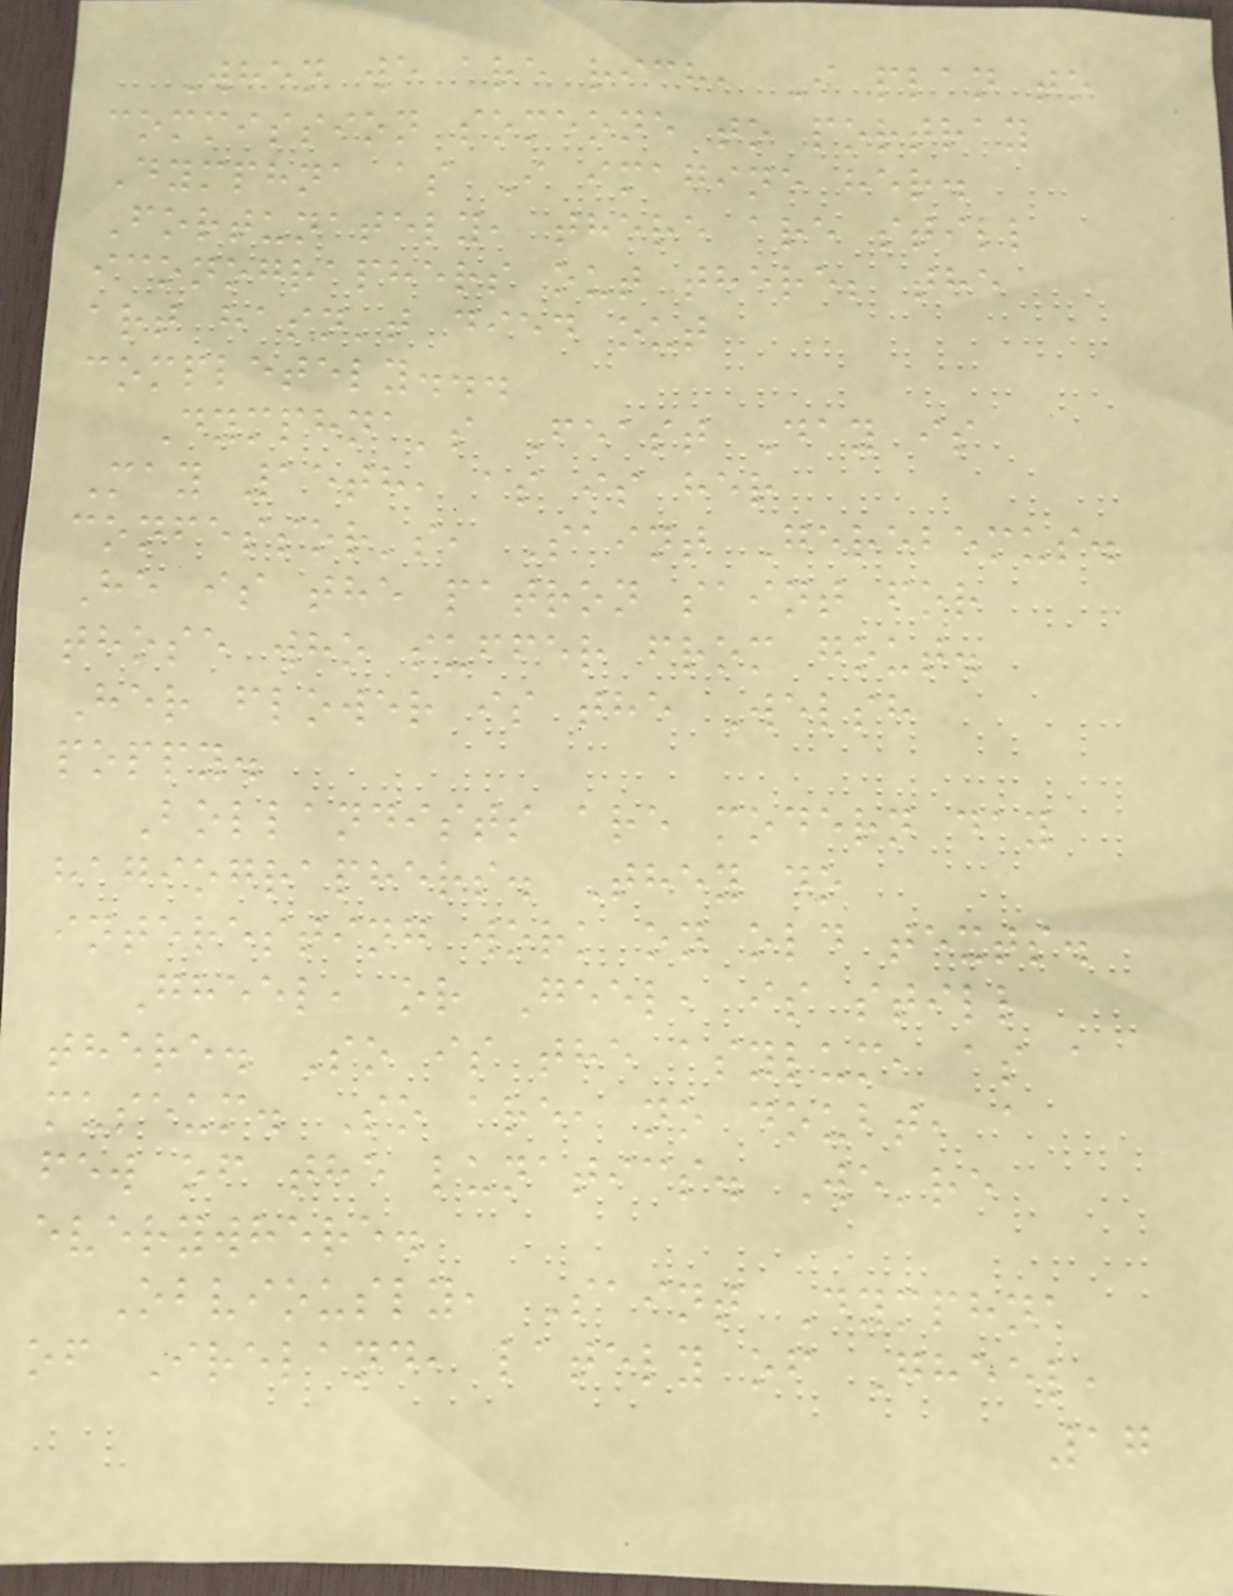When we are rich, I plan to
commission someone to portray
Dymphna as I imagine her.
Fortunately, there are still
iconographers out there; the
art hasn't died out
completely...
Dymphna's Feast Day is
May 15th, as is her
confessor's, Saint Gerebemus.
He is the patron saint for
those who suffer from gout.
Her flower is the Welsh
poppy.
Bollandists are modern day
hagiographers. They do
interesting work on old texts.
Gheel, or Geel, is still
there. So is the asylum, as a
museum. So are, no doubt, a
few of the lunatics. We're
everywhere.
Obviously, Saint Dymphna
of Ireland, lately of Gheel,
17
